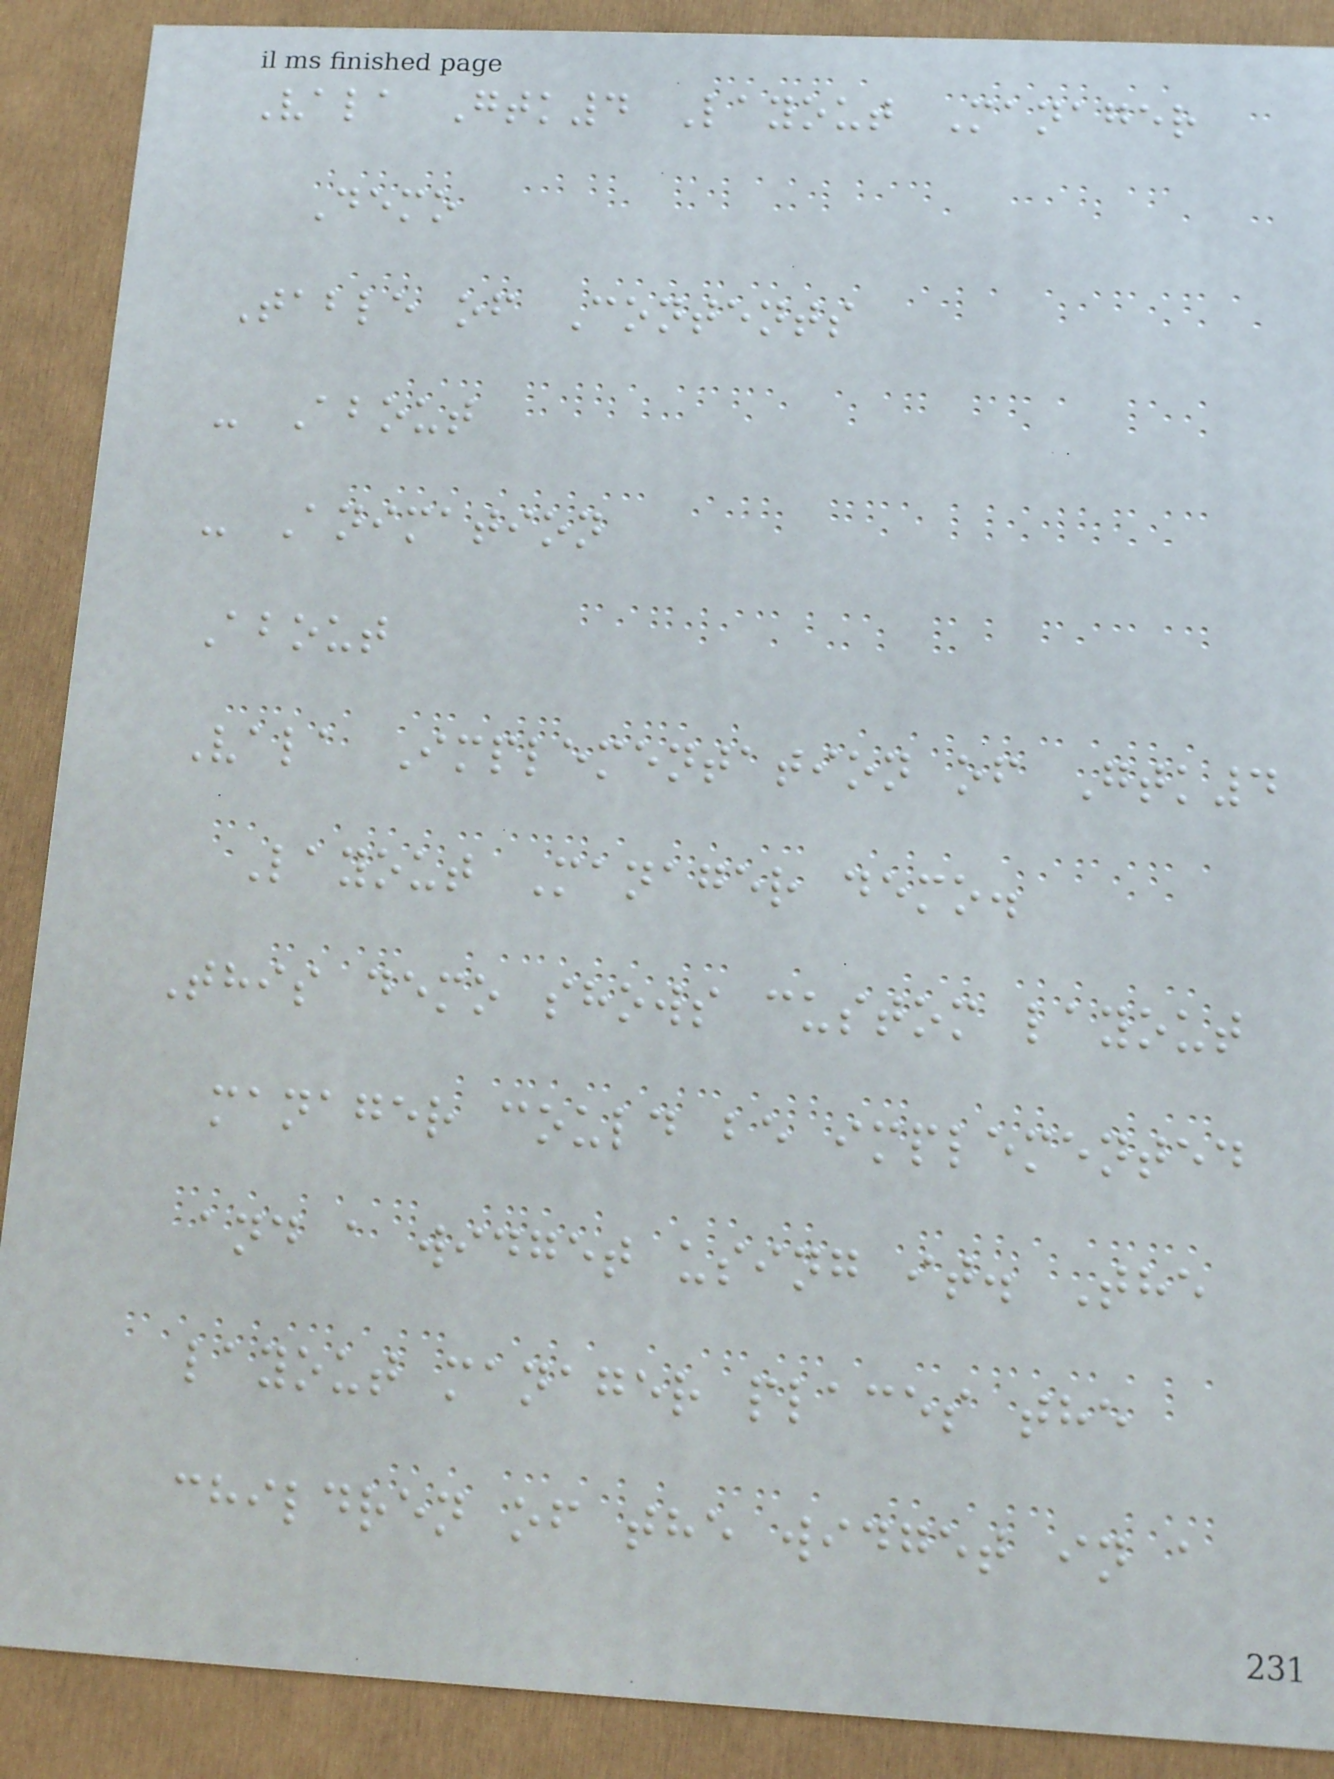Vala Gtk4 Layout Manager
Demo
Table of Contents
- About
- Animation
About
Vala Implementation of Gtk4
Layout Manager demo.
This demo shows custom layout
manager could be implemented
and a widget using it. The
layout manager places the
children of the widget in a
